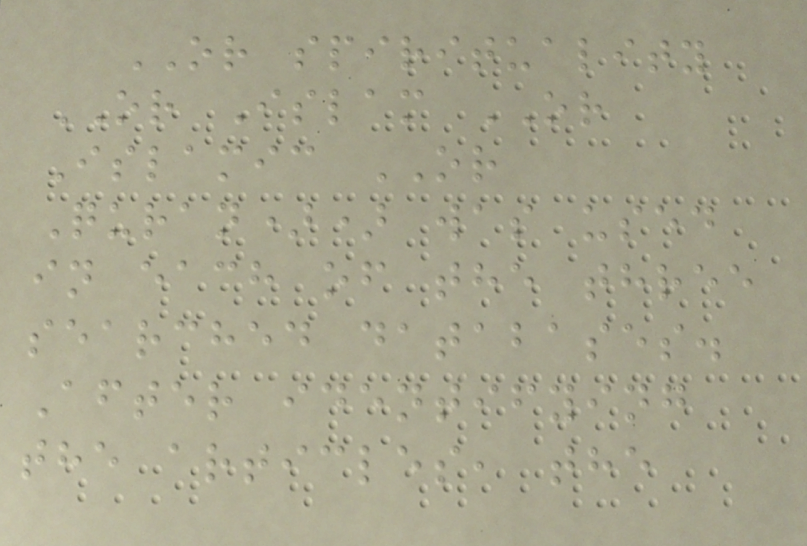OR spirituality
OR Islam OR
Islamic OR
Quran)) was used
in each of the three
searched databases.
After identifying
the articles, the
